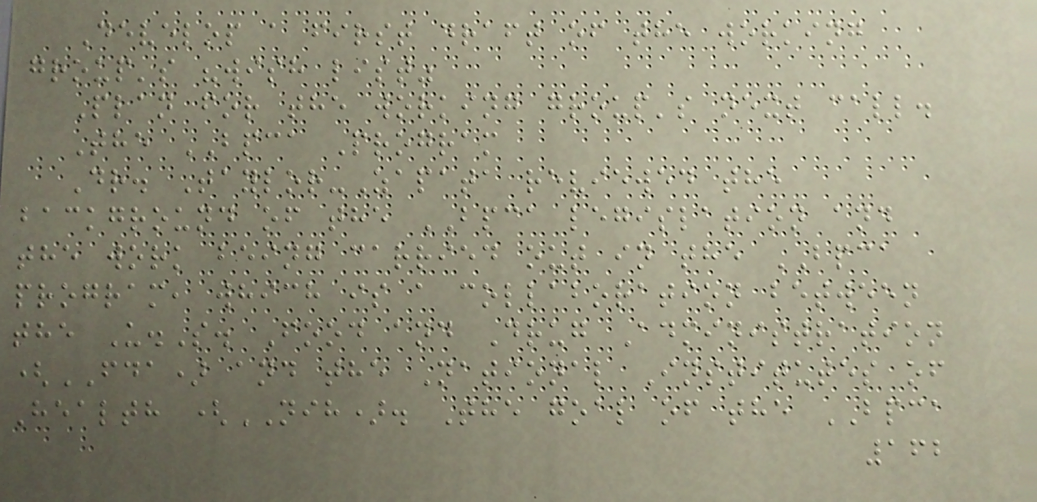Develop a first draft of the working
group's "wish list"
Plan for the working group's next call.
The BPCA Program
Dr. Taylor-Zapata reviewed the
background of the BPCA legislation and
the work being carried out in the BPCA
program, which is a collaboration between
the U.S. Food and Drug Administration
(FDA) and the National Institutes of
Health (NIH). The goal of the BPCA
162
